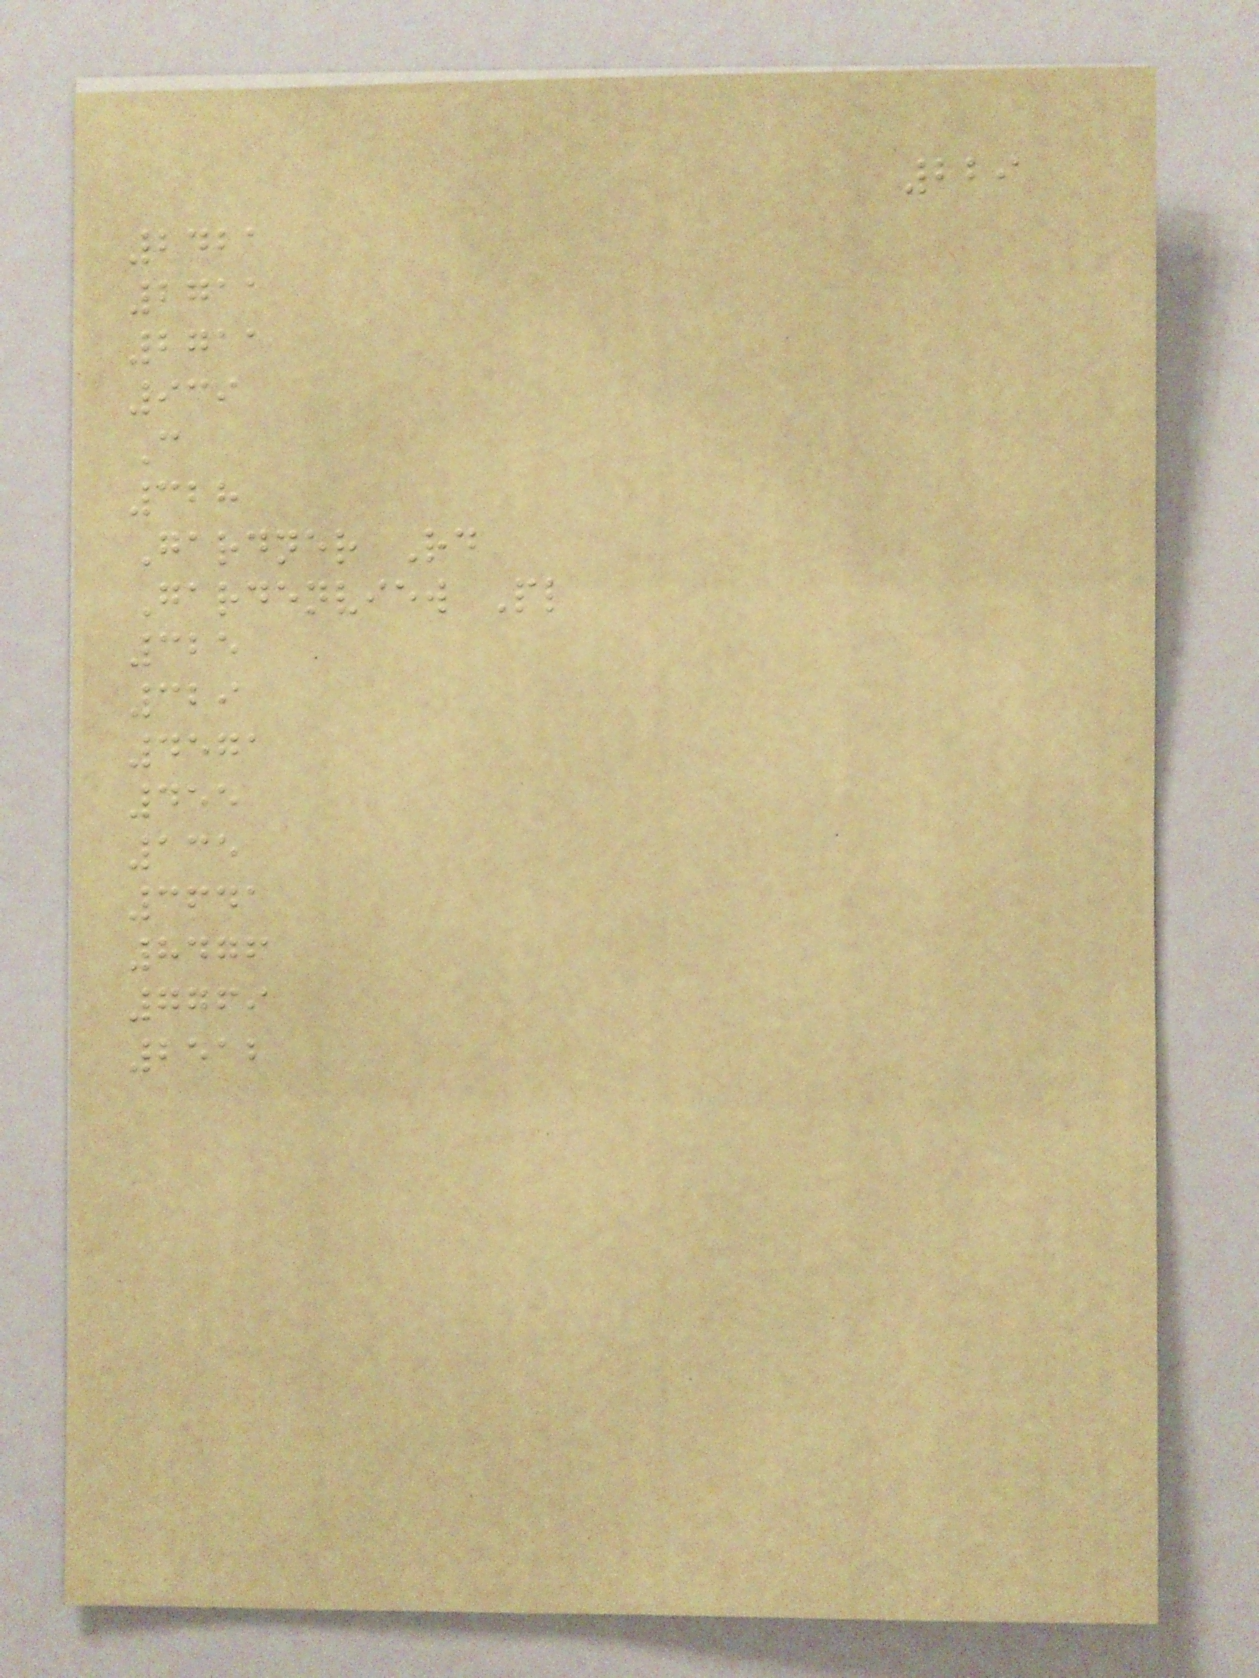229
2421
2711
2711
939
C
328
Gardner Rd
Gardenview Pl
325
329
4571
455
135
3641
8476
7769
2512
